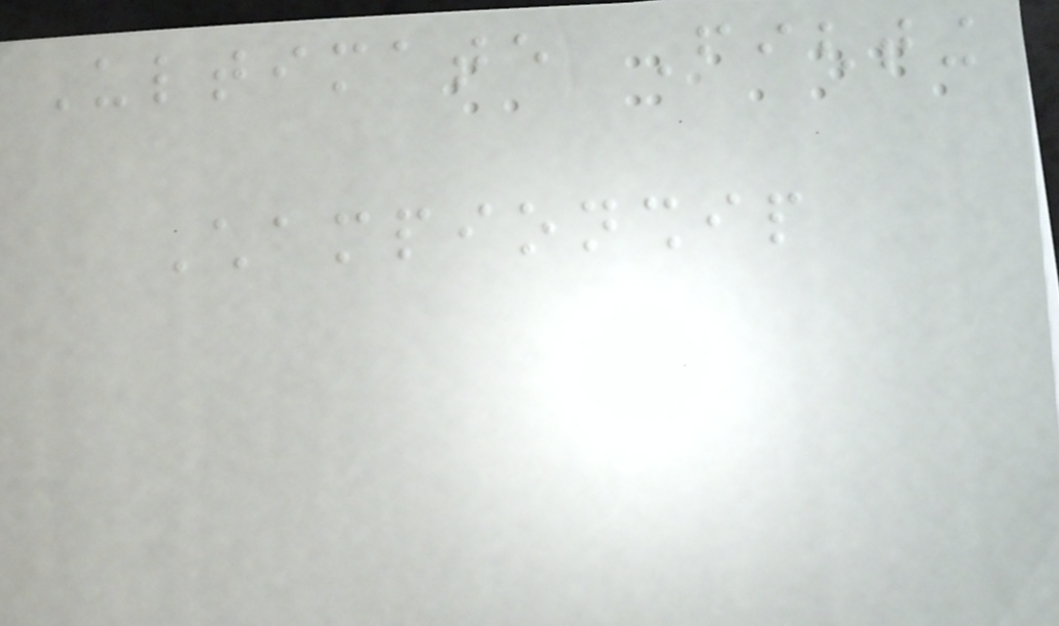Ultimate Fighting
Championship
